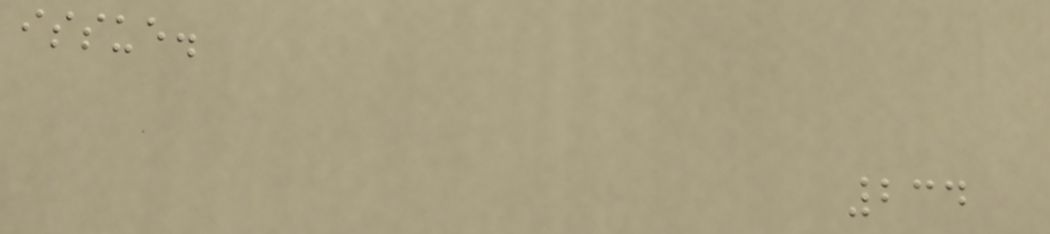issue.
234
